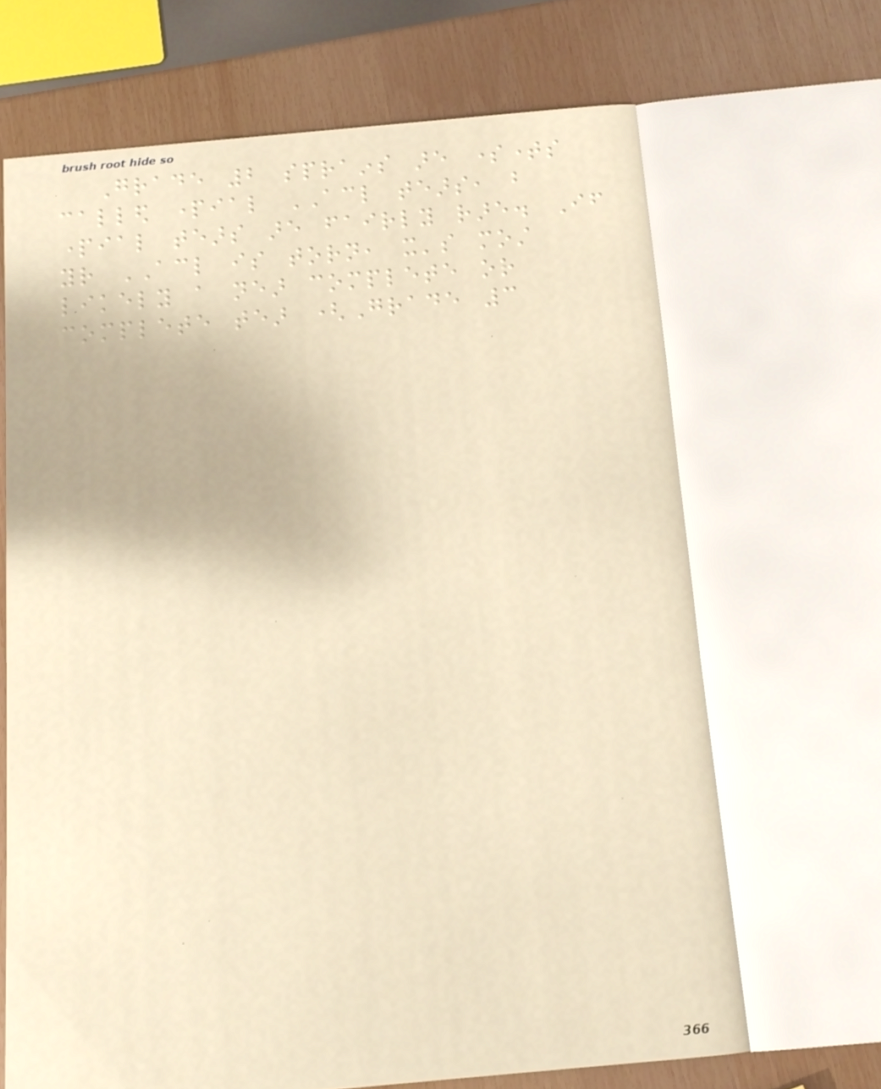Grade 2 sprains are sometimes
called partial ACL tears, but
partial tears are fairly rare. If
your ACL is torn, it's most
likely a near complete or
complete tear (Grade 3
